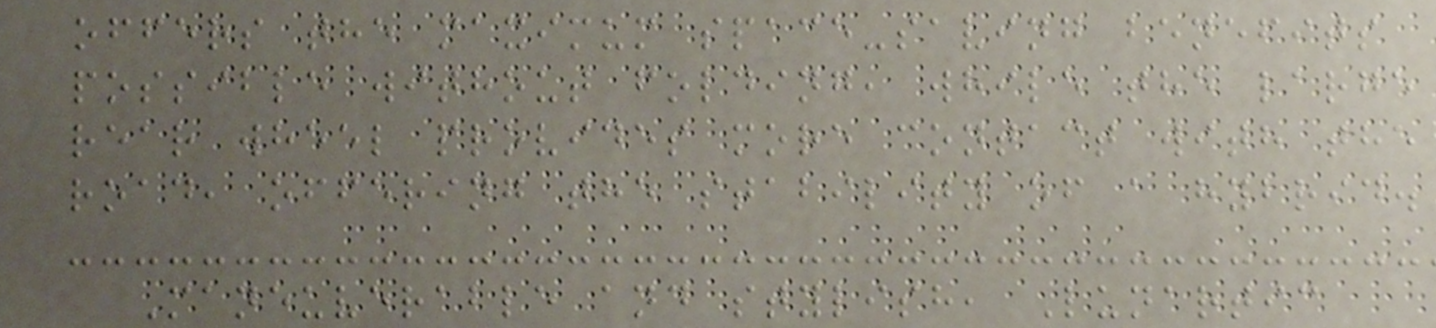offers the maximum space-saving benefits
possible without folding, while the large
rear wheel provides more contact with the
road, offering the stability of a hybrid.
Maneuverable and stylish, Lunartic
